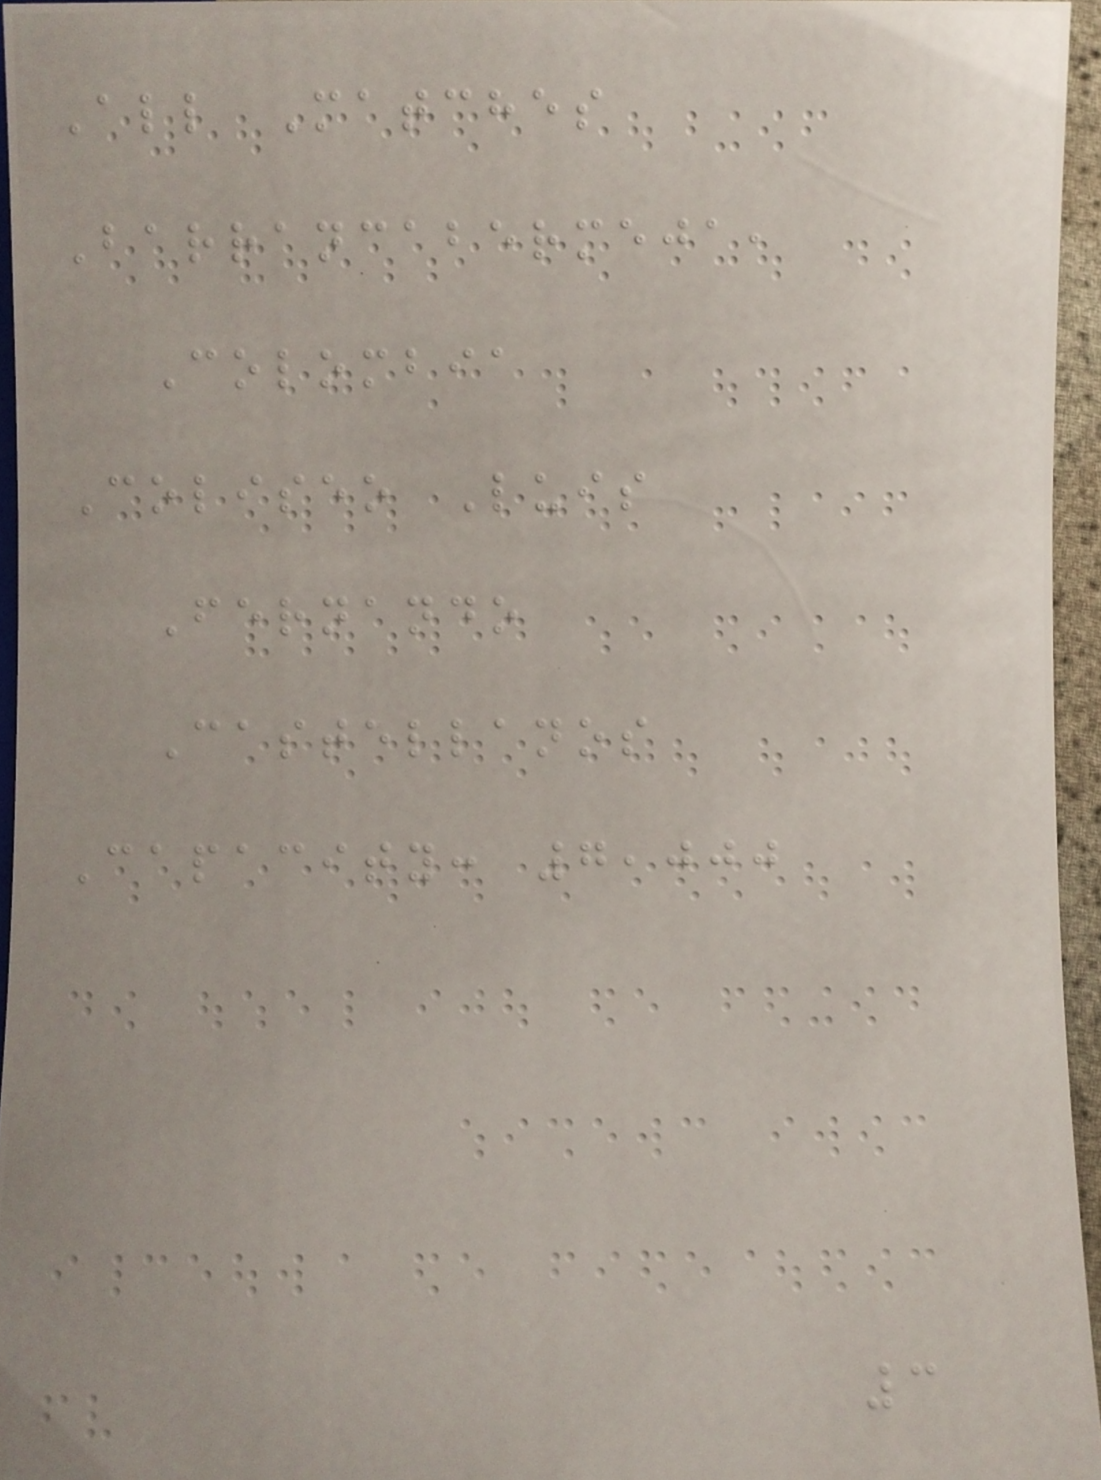All Matches
Barrancabermeja,
Colombia
Coliseo Luis
Fernando
Castellanos
Capacity: 7,000
3
